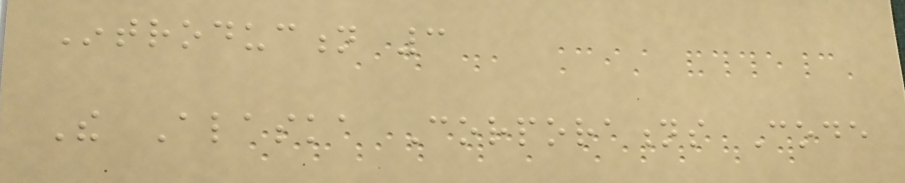Introduction 3
The Alaska Corporations Code
